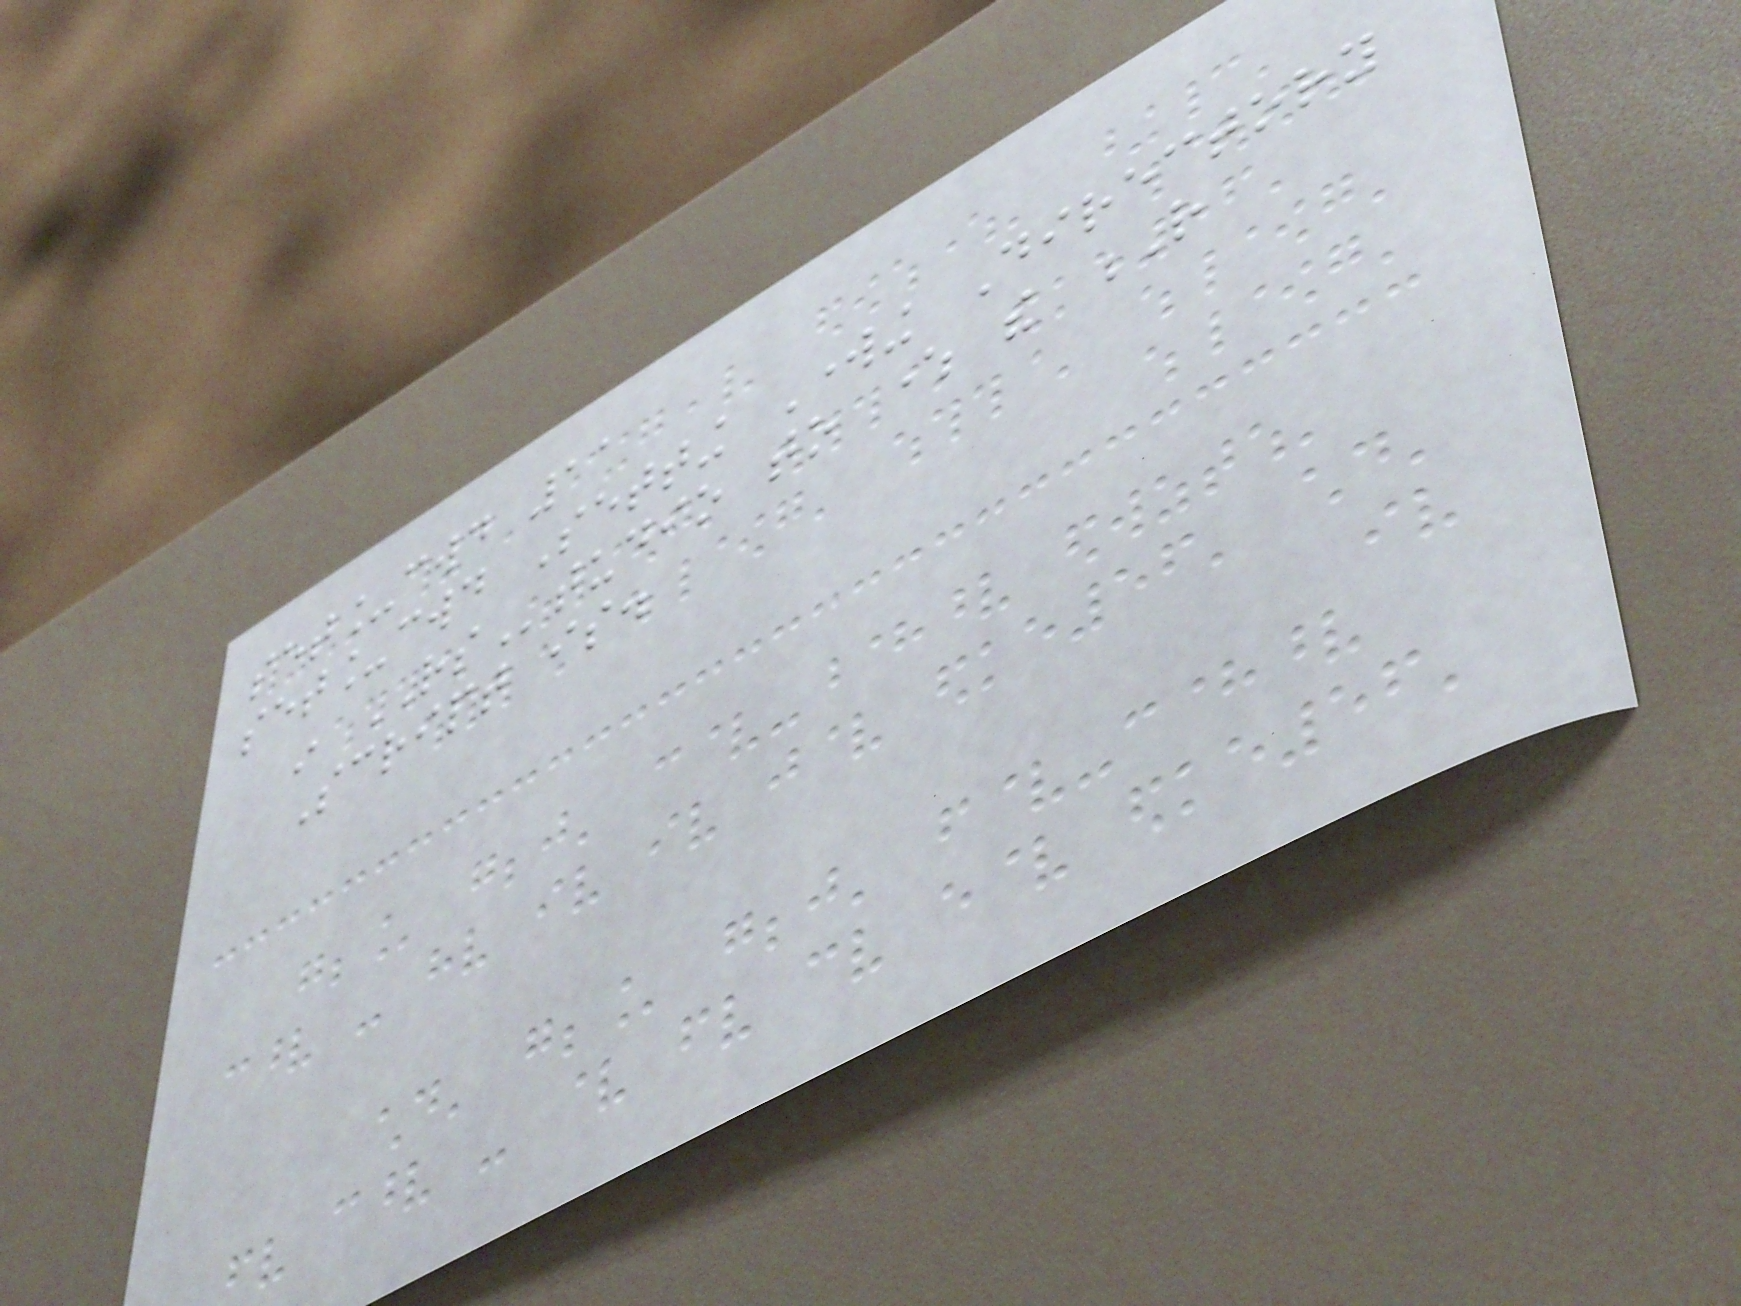set_cwd 11
set_cwd Setting Working Directory
in RStudio to where the R
Script is.
